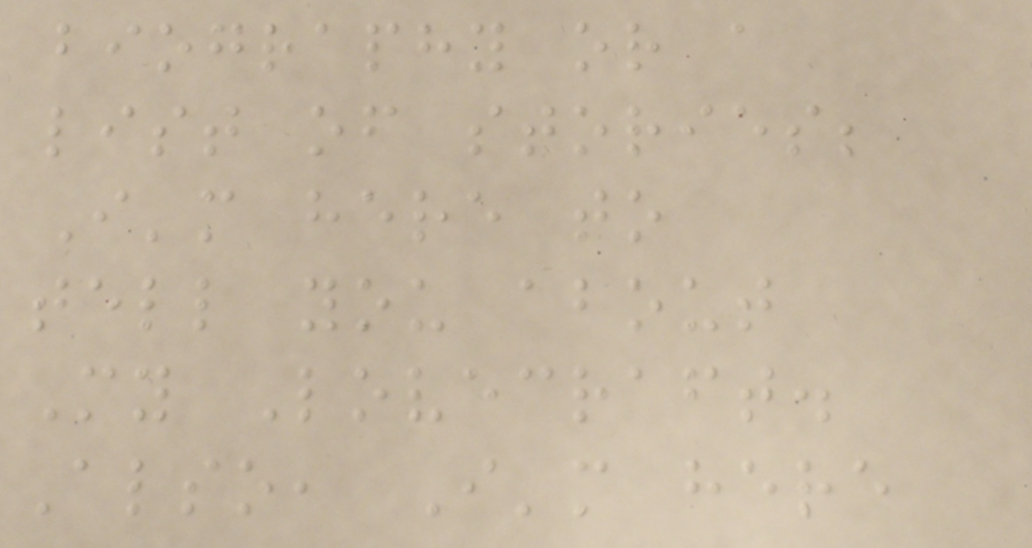biography or a
list of stories;
I'm here to
tell you about
My Lovecraft.
Also, I'm here
